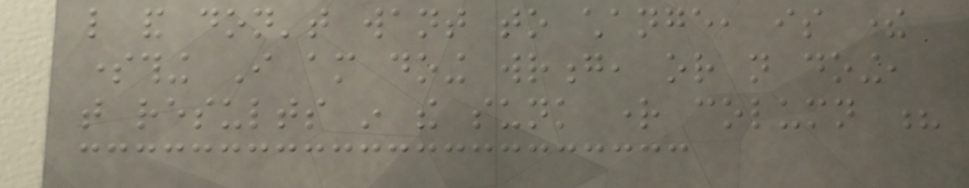like and don't want to change, is there
something I am doing wrong, or not doing,
that results in the sunk right column ?
